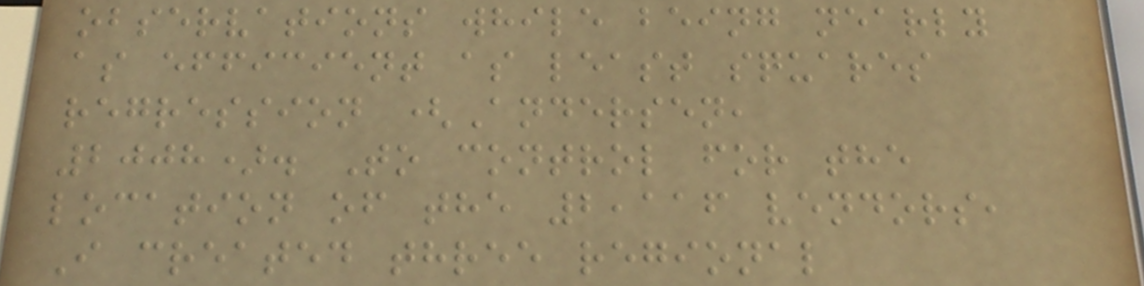observations while being nearly
as efficient as least squares
regression (Andersen,
2008). To control for the
location of the 2,116 vendors,
I created three regional
